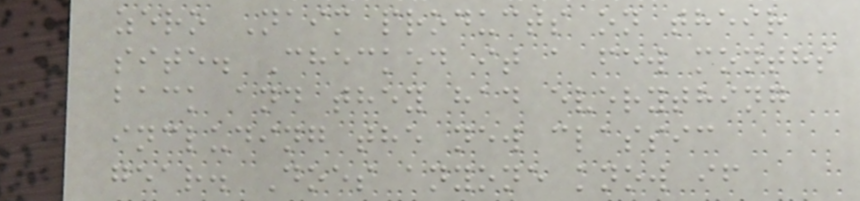zero Naim products on their
site. Checked it a few months
back and they had everything
including the new classic
gear. Does anyone know if
